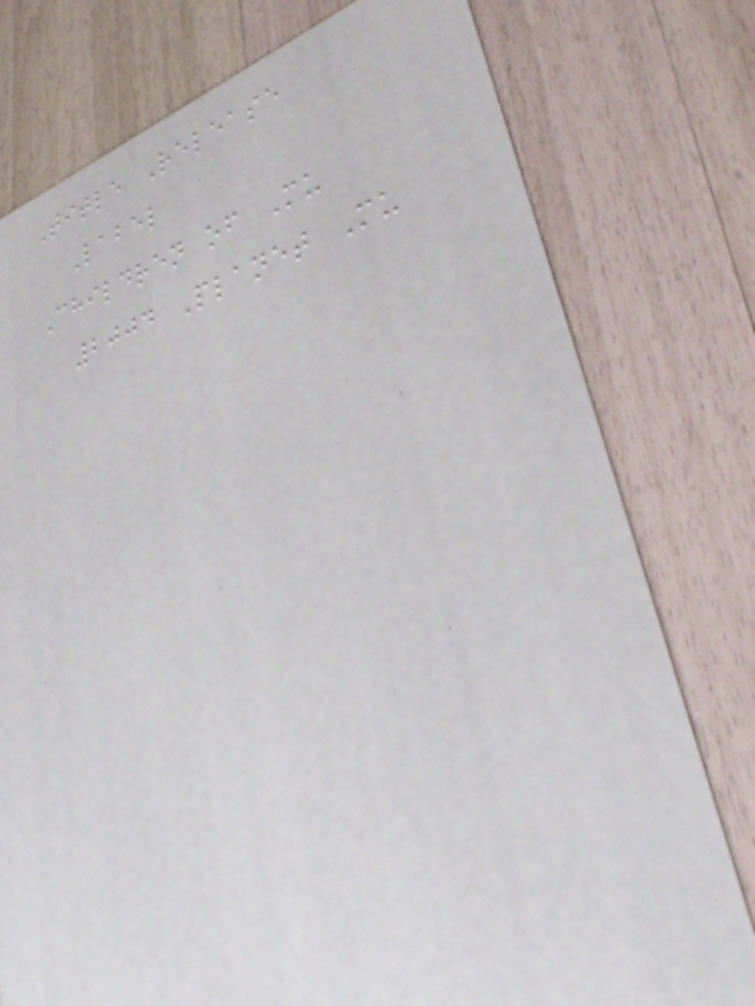Title Release
Label
Children of Mu
2004 Planet Mu
